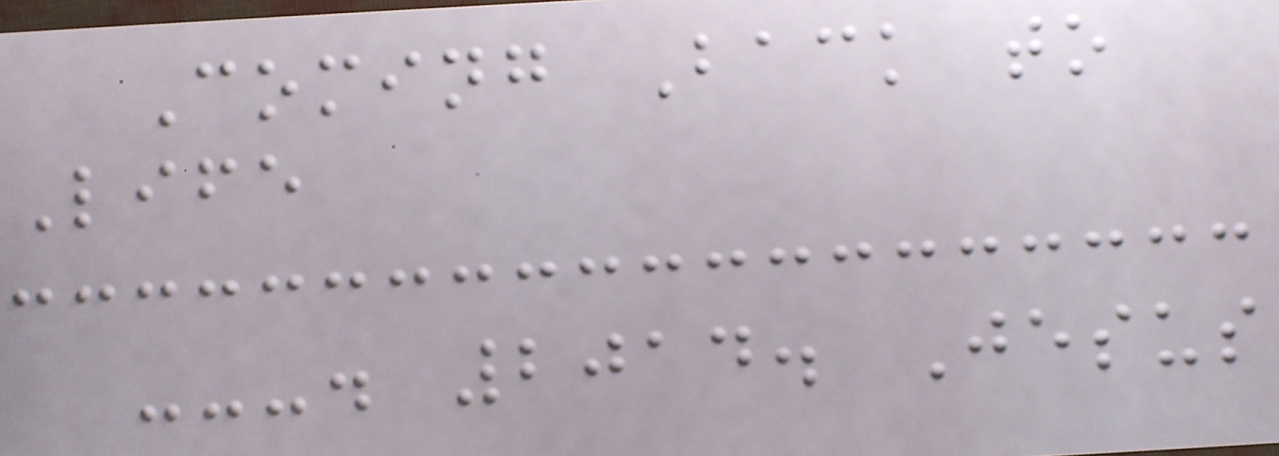Coming Back to
Life
---. 2014. Jesus
